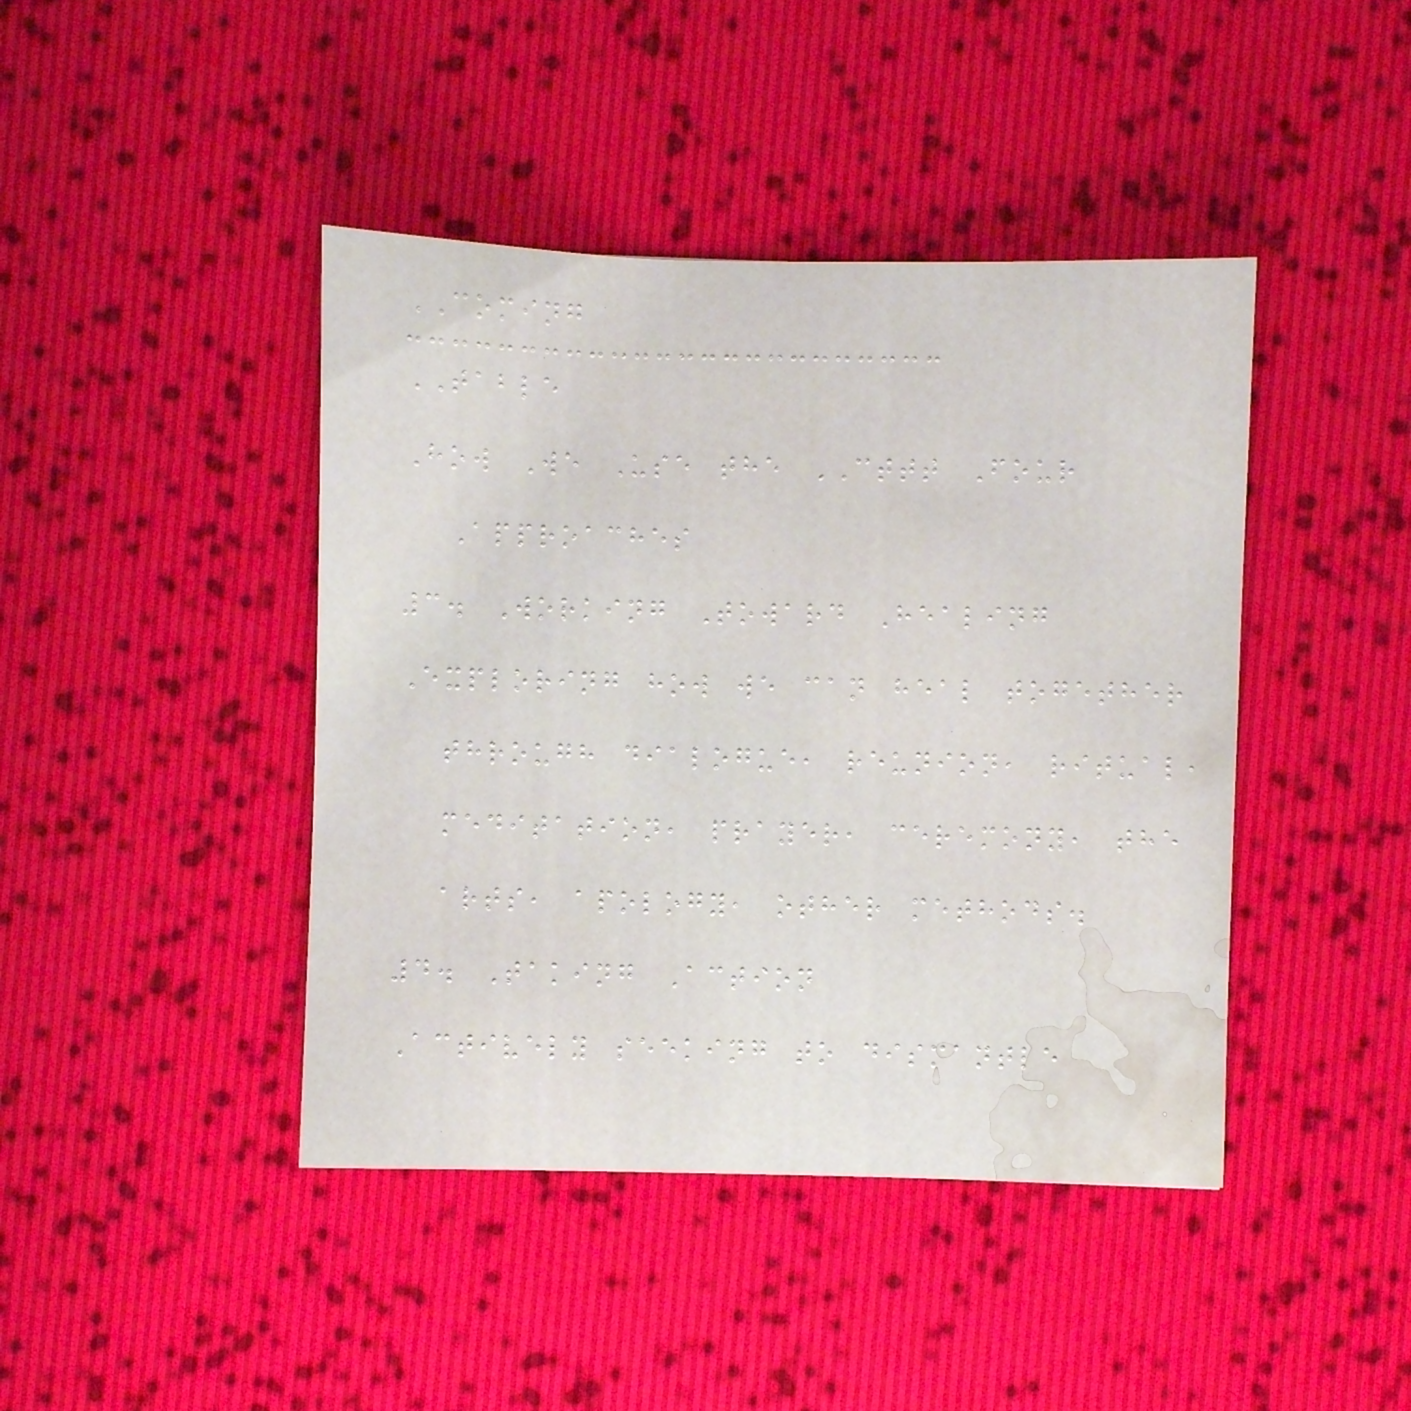COMING
TABLE
How We Use the CTTT Four
Approaches
3. Working Toward Healing
Exploring how we can heal together
through dialogue, reunion, ritual,
meditation, prayer, ceremony, the
arts, apology, other methods.
4. Taking Action
Actively seeking to dismantle
